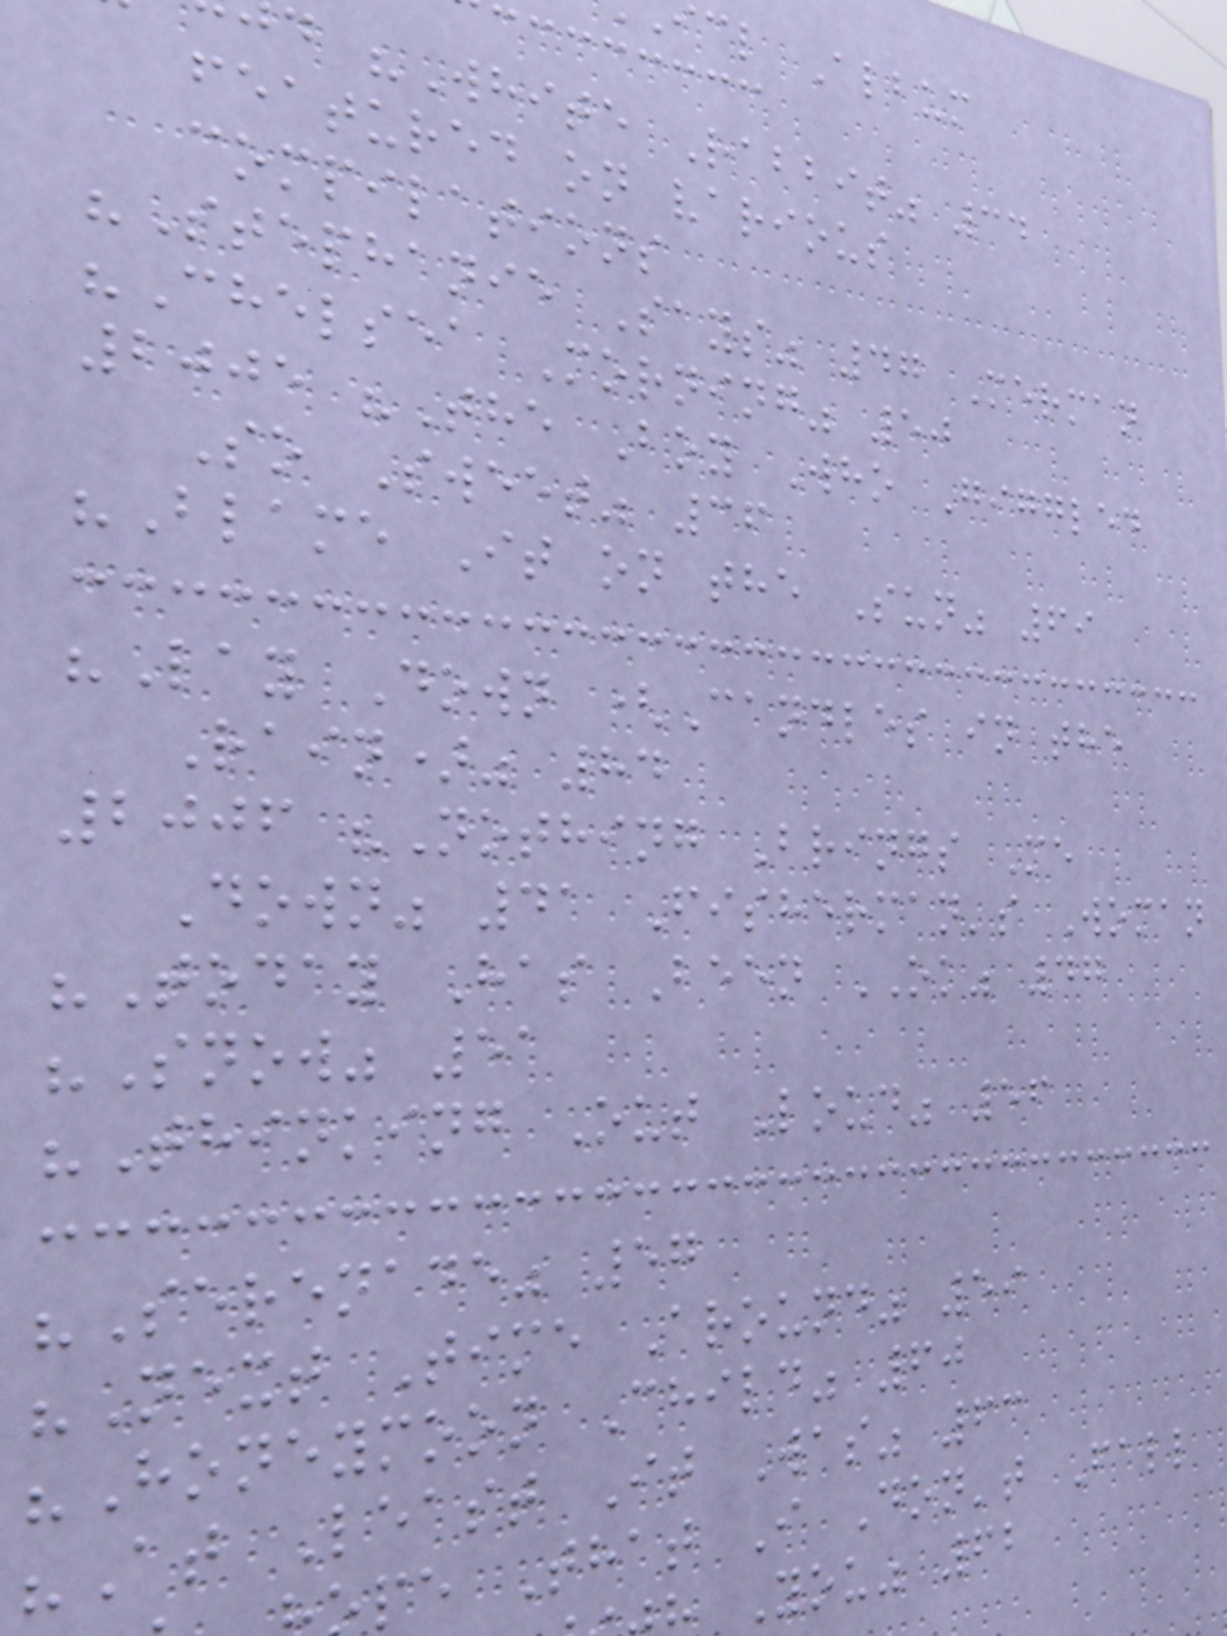cl Album
d "White Rabbit" 34
featured on various
compilations
"Stephanie Says" 47 Merman
"Chelsea Morning" 50
2005 "The Boy Who Giggled
So Sweet" 36
"Blame It on the Sun" 69
"Lay Down (Candles in the
Rain)" 84
2006 "Nothing Brings Me
Down" 41 Fisherman's Woman
"Today Has Been OK" 47
"Snow" 51
"Thinking Out Loud" 56
"Serenade" 57
"Next Time Around" 59
"Honeymoon Child" 60
"At Least It Was" 63
pe That I Don't Fall
You" 62
